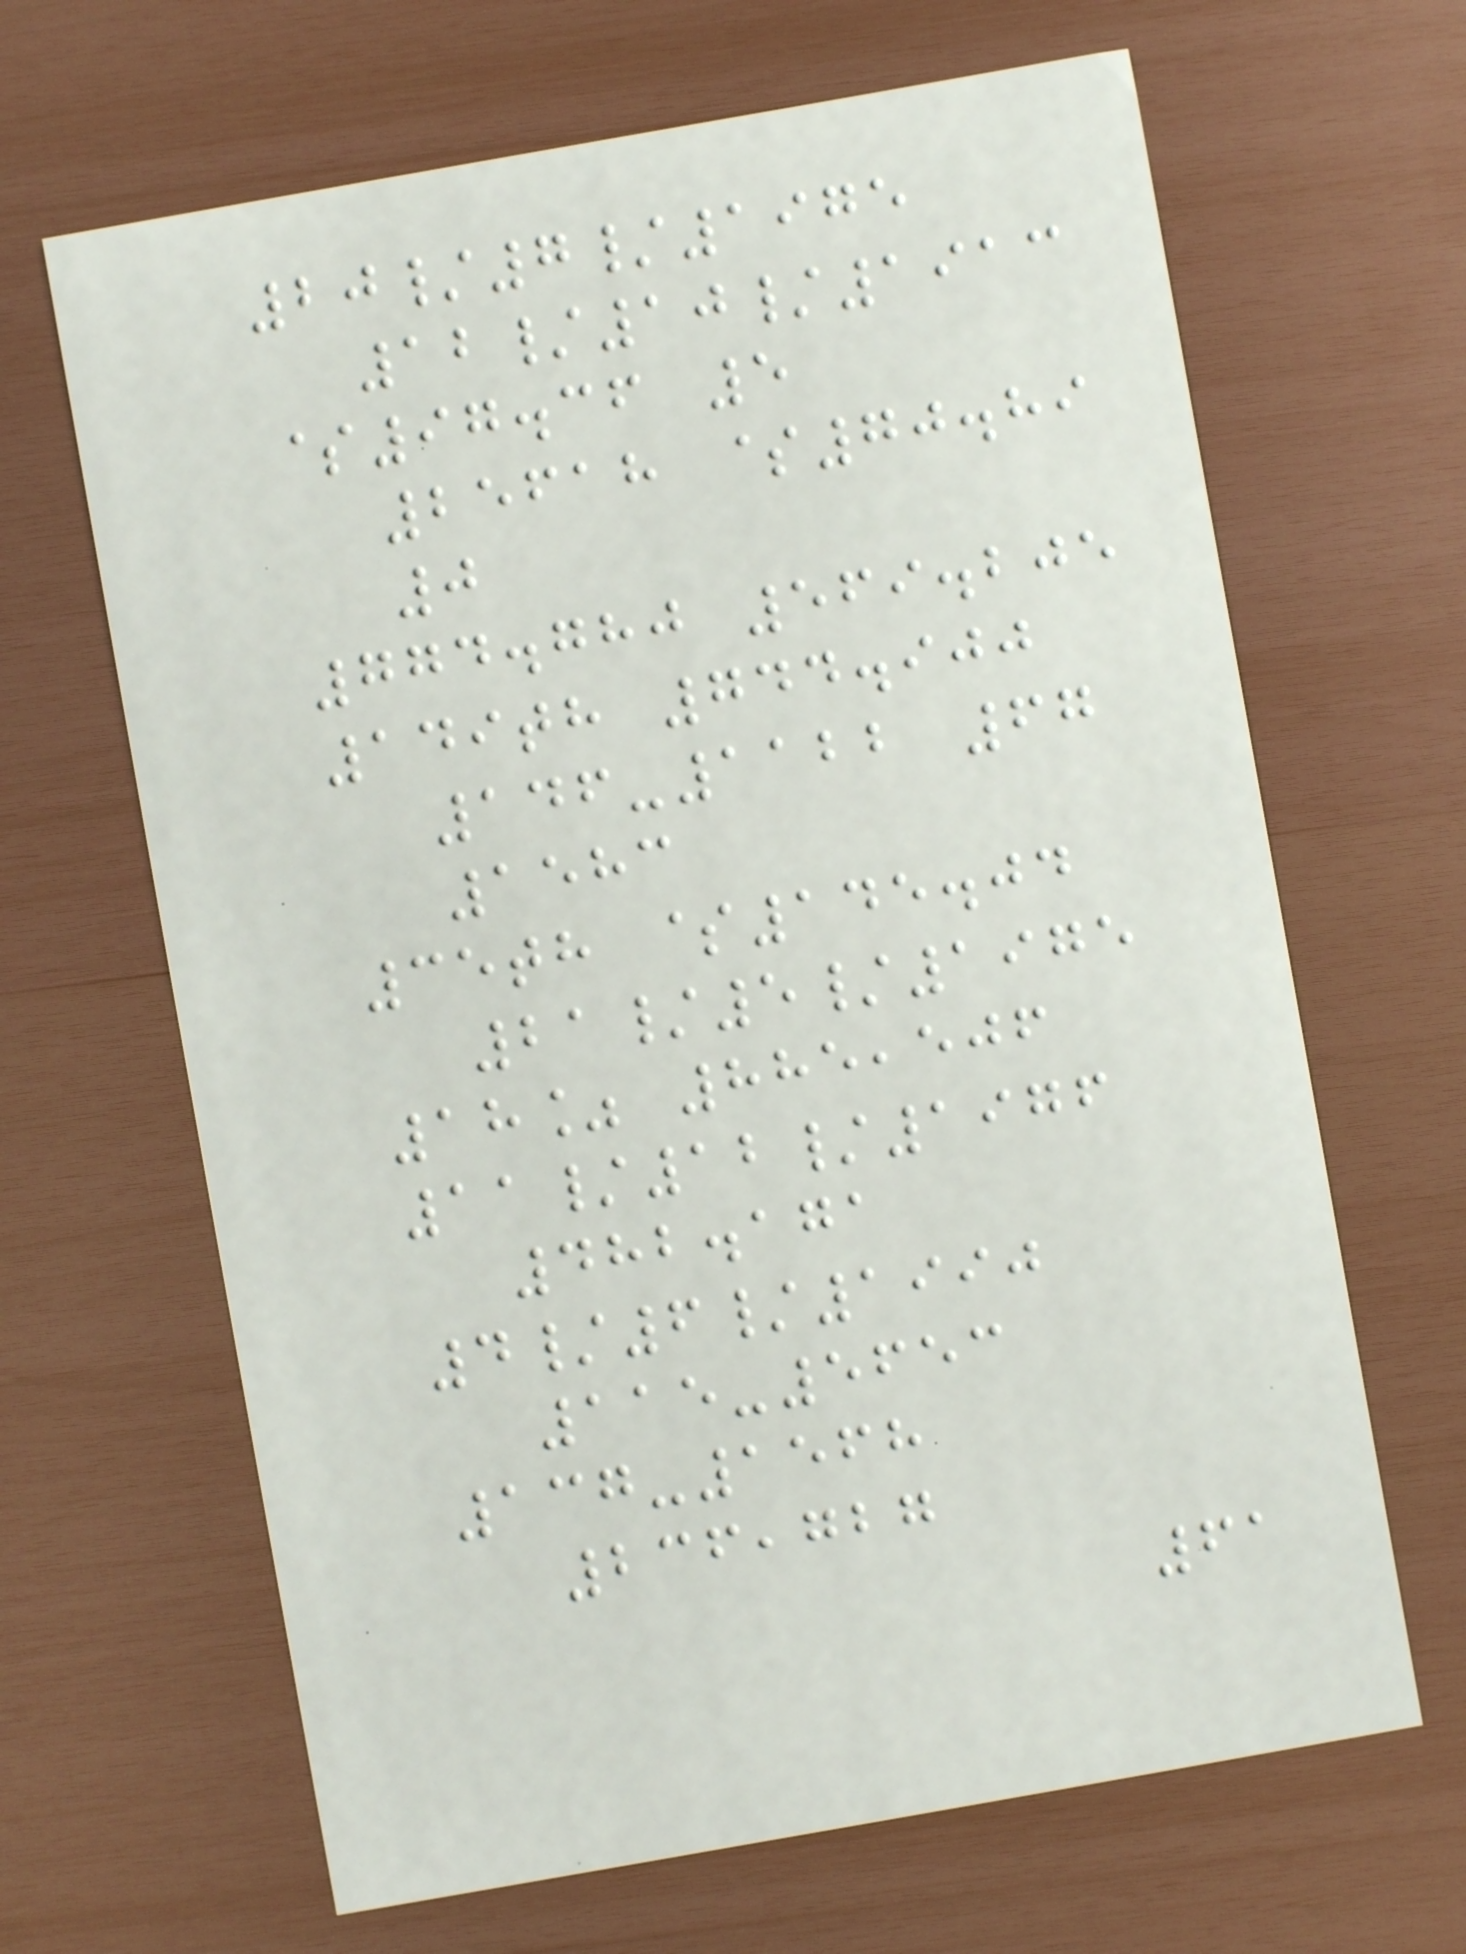20/7/1975
12/10/1913
$97.36 5
25618 $70.89
0
774.780 569.205
149th 744.900
146-1122 67
1583
35th $145.04
21/5/1975
18% 885,506
11/12/1976
482.171
4/6/1990
115-5653
137-1568
236,727
61
